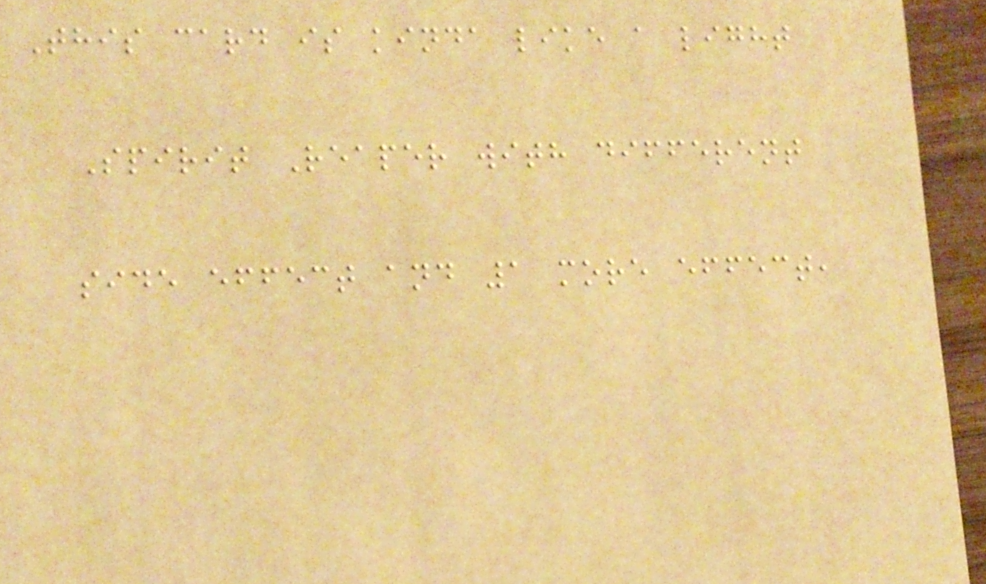This card is kinda like a light
Spirit Reaper with different
side effect and 1 more effect,
